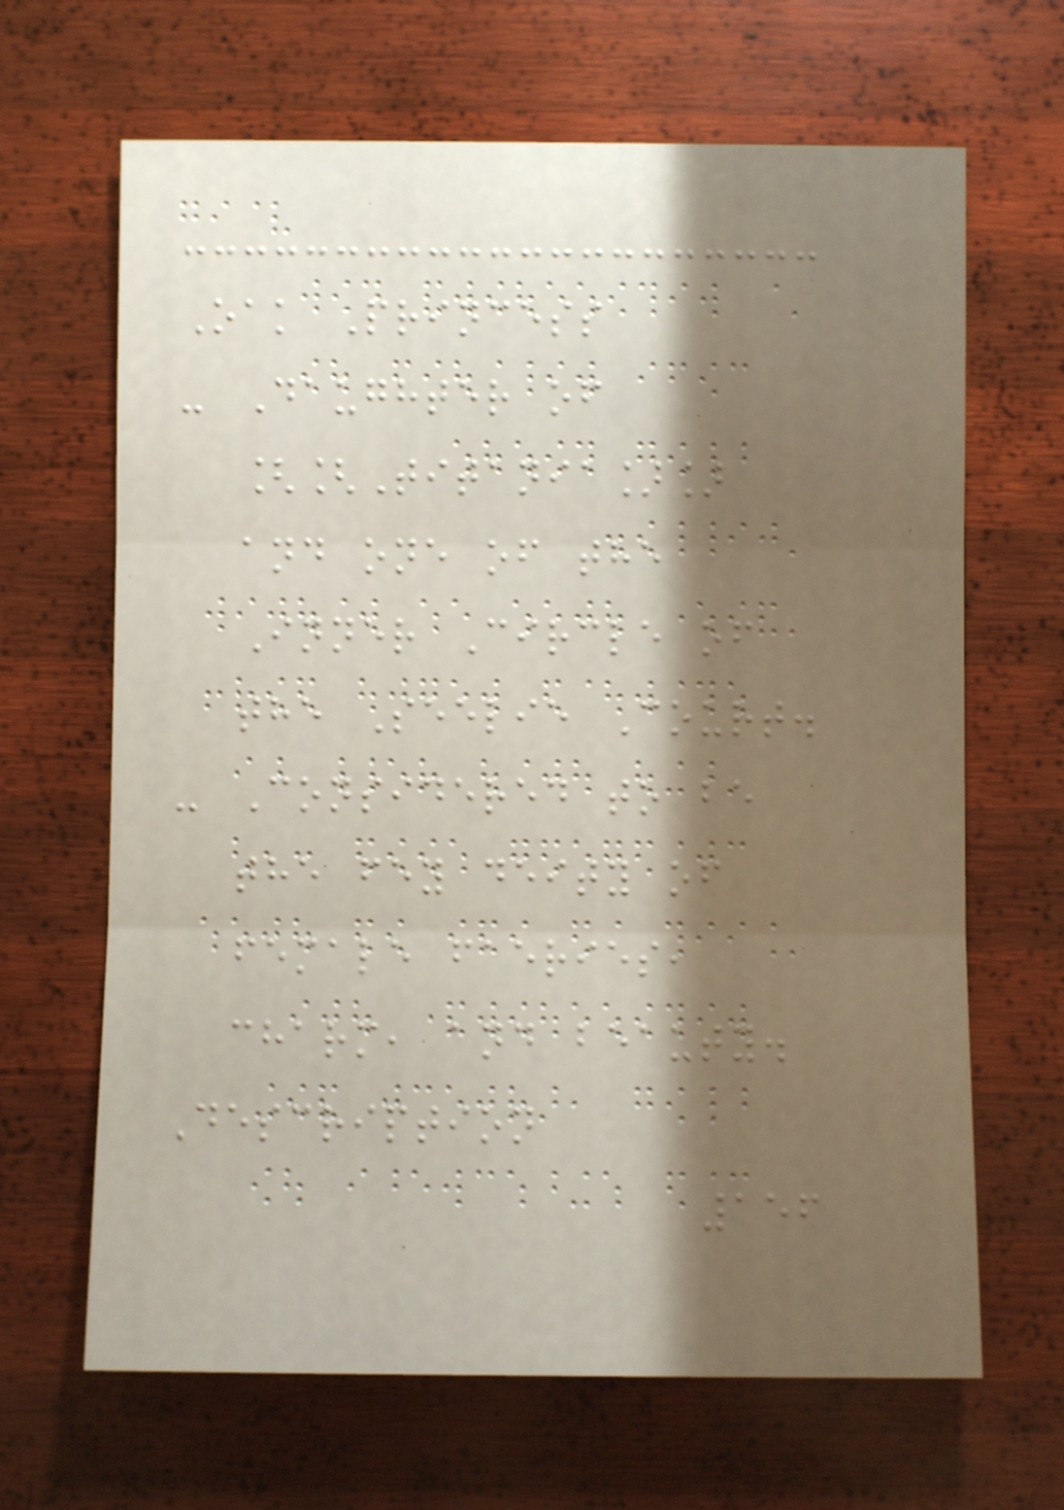Oak Princess
- Daughter of
[[Titania]]
and one of the
Inner Circle of
the Seelie Court.
- Considered to be
the fey deity of
female faeries,
charm, and beauty.
Description
156
